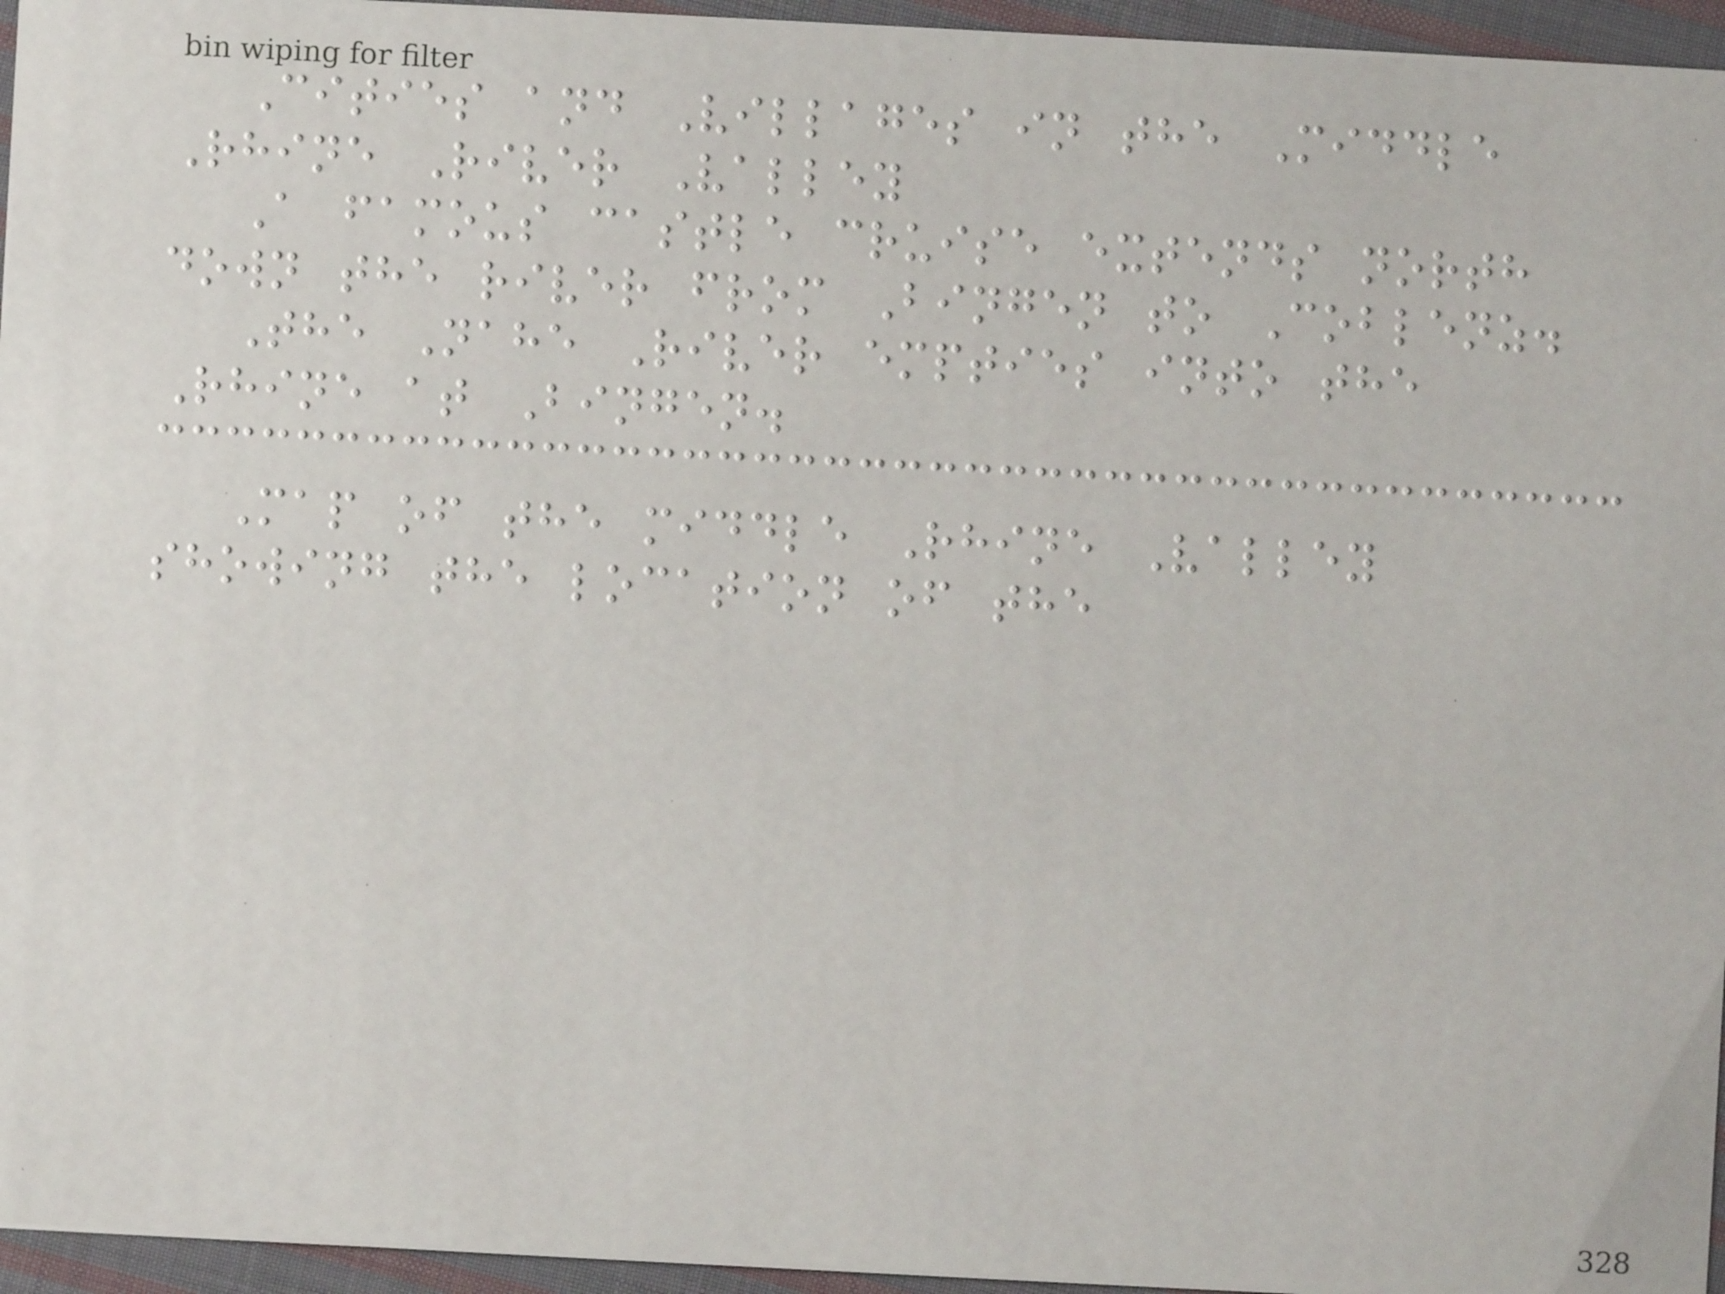Cities and Villages in the Middle
Rhine River Valley
A famous castle cruise extends north
down the river from Bingen to Coblenz.
The Nahe River empties into the
Rhine at Bingen.
Map of the middle Rhine Valley
showing the location of the
